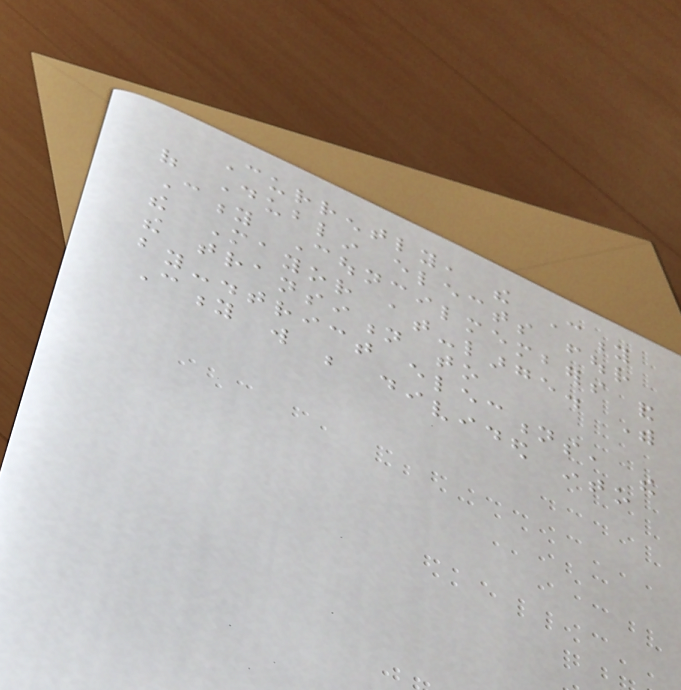Currently, the City
of Dublin elects four
City Councilmembers and
the Mayor at-large. With
the transition to
by-district elections, the
City will be divided into
